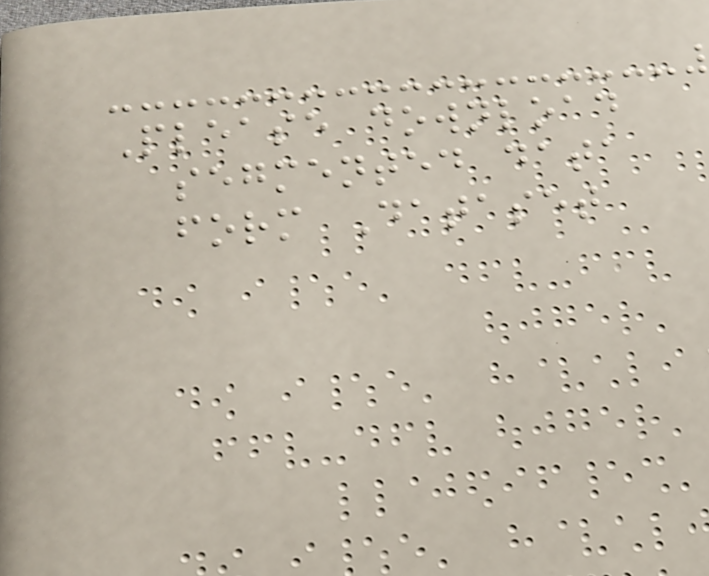Please download
segmented data
form Dataset
